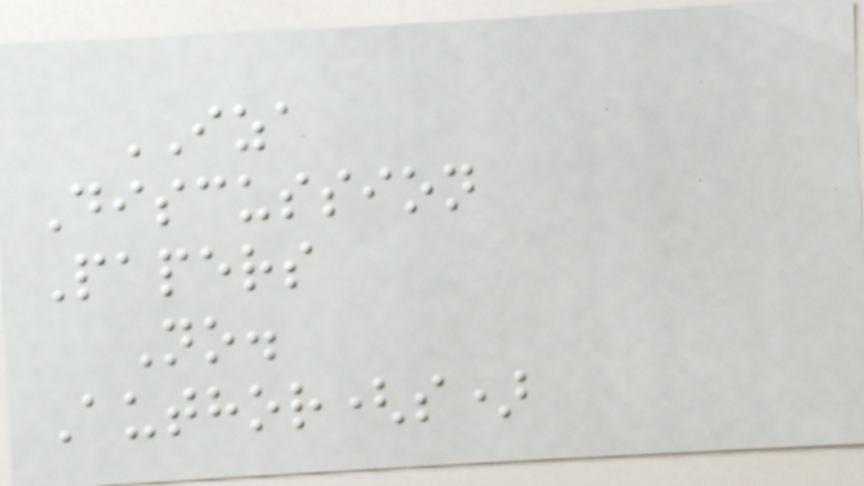IZA
Discussion
Papers
No.
Author(s)
